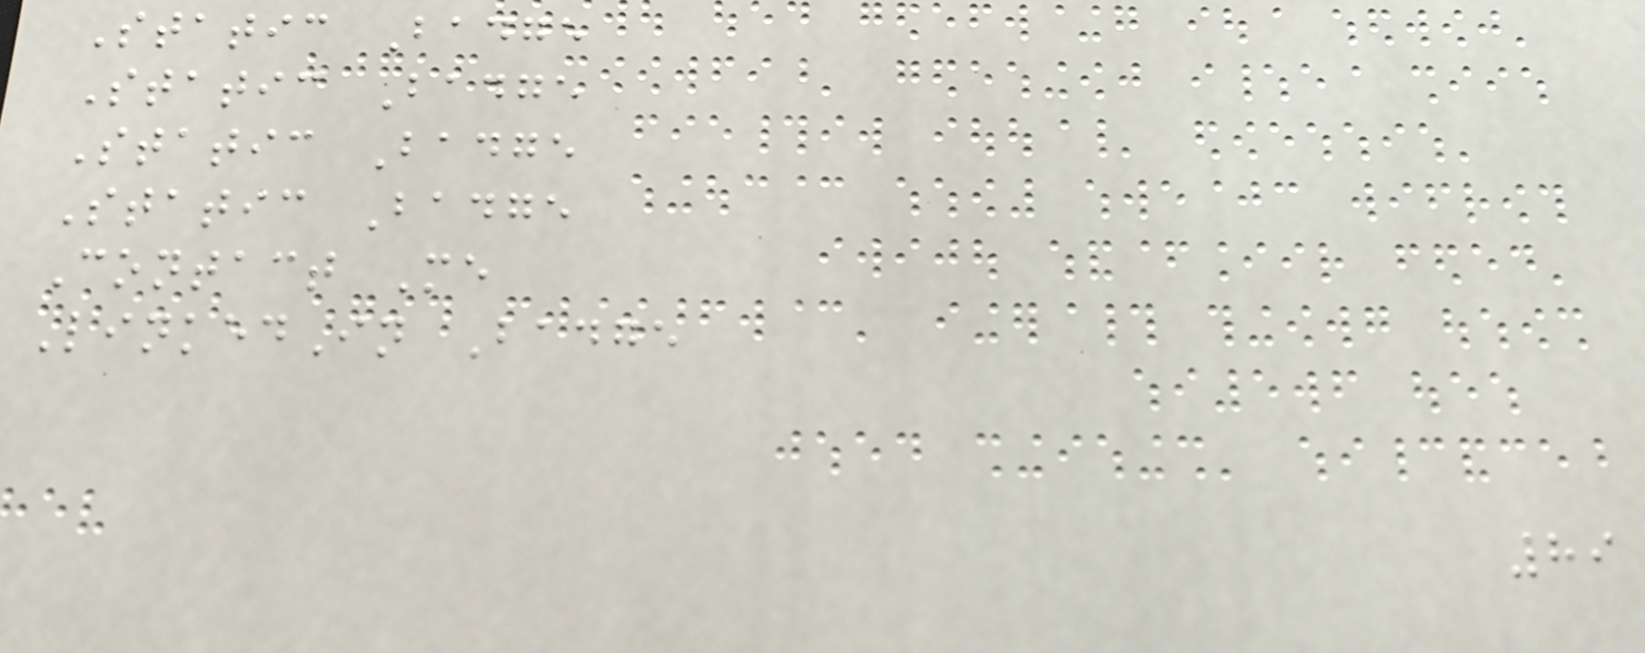Static Badge
Static Badge
Static Badge
Static Badge
Contact Me
LinkedIn Badge
89
